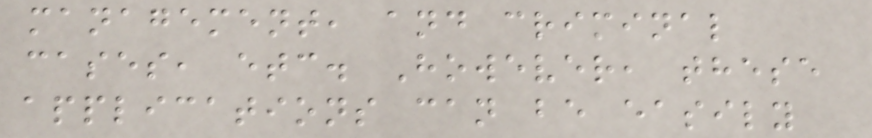management, and criminal
cases, etc. However, these
applications can be easily
